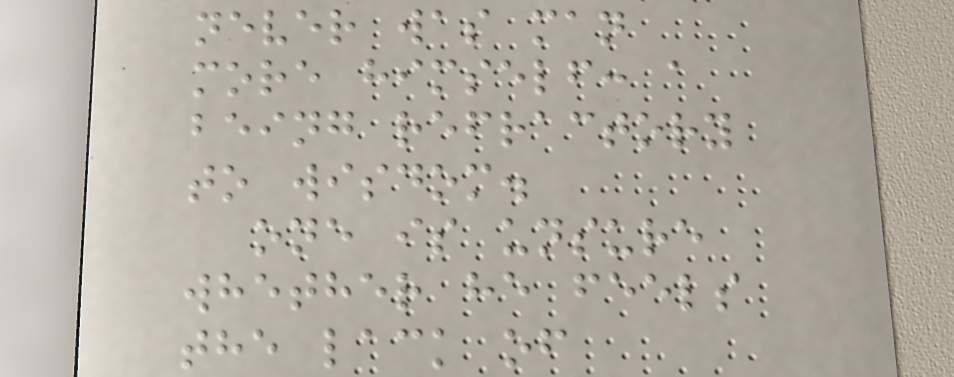never was man
more himself: a
being refractory
to wisdom.
one is unsure
whether he feels
the lack of
